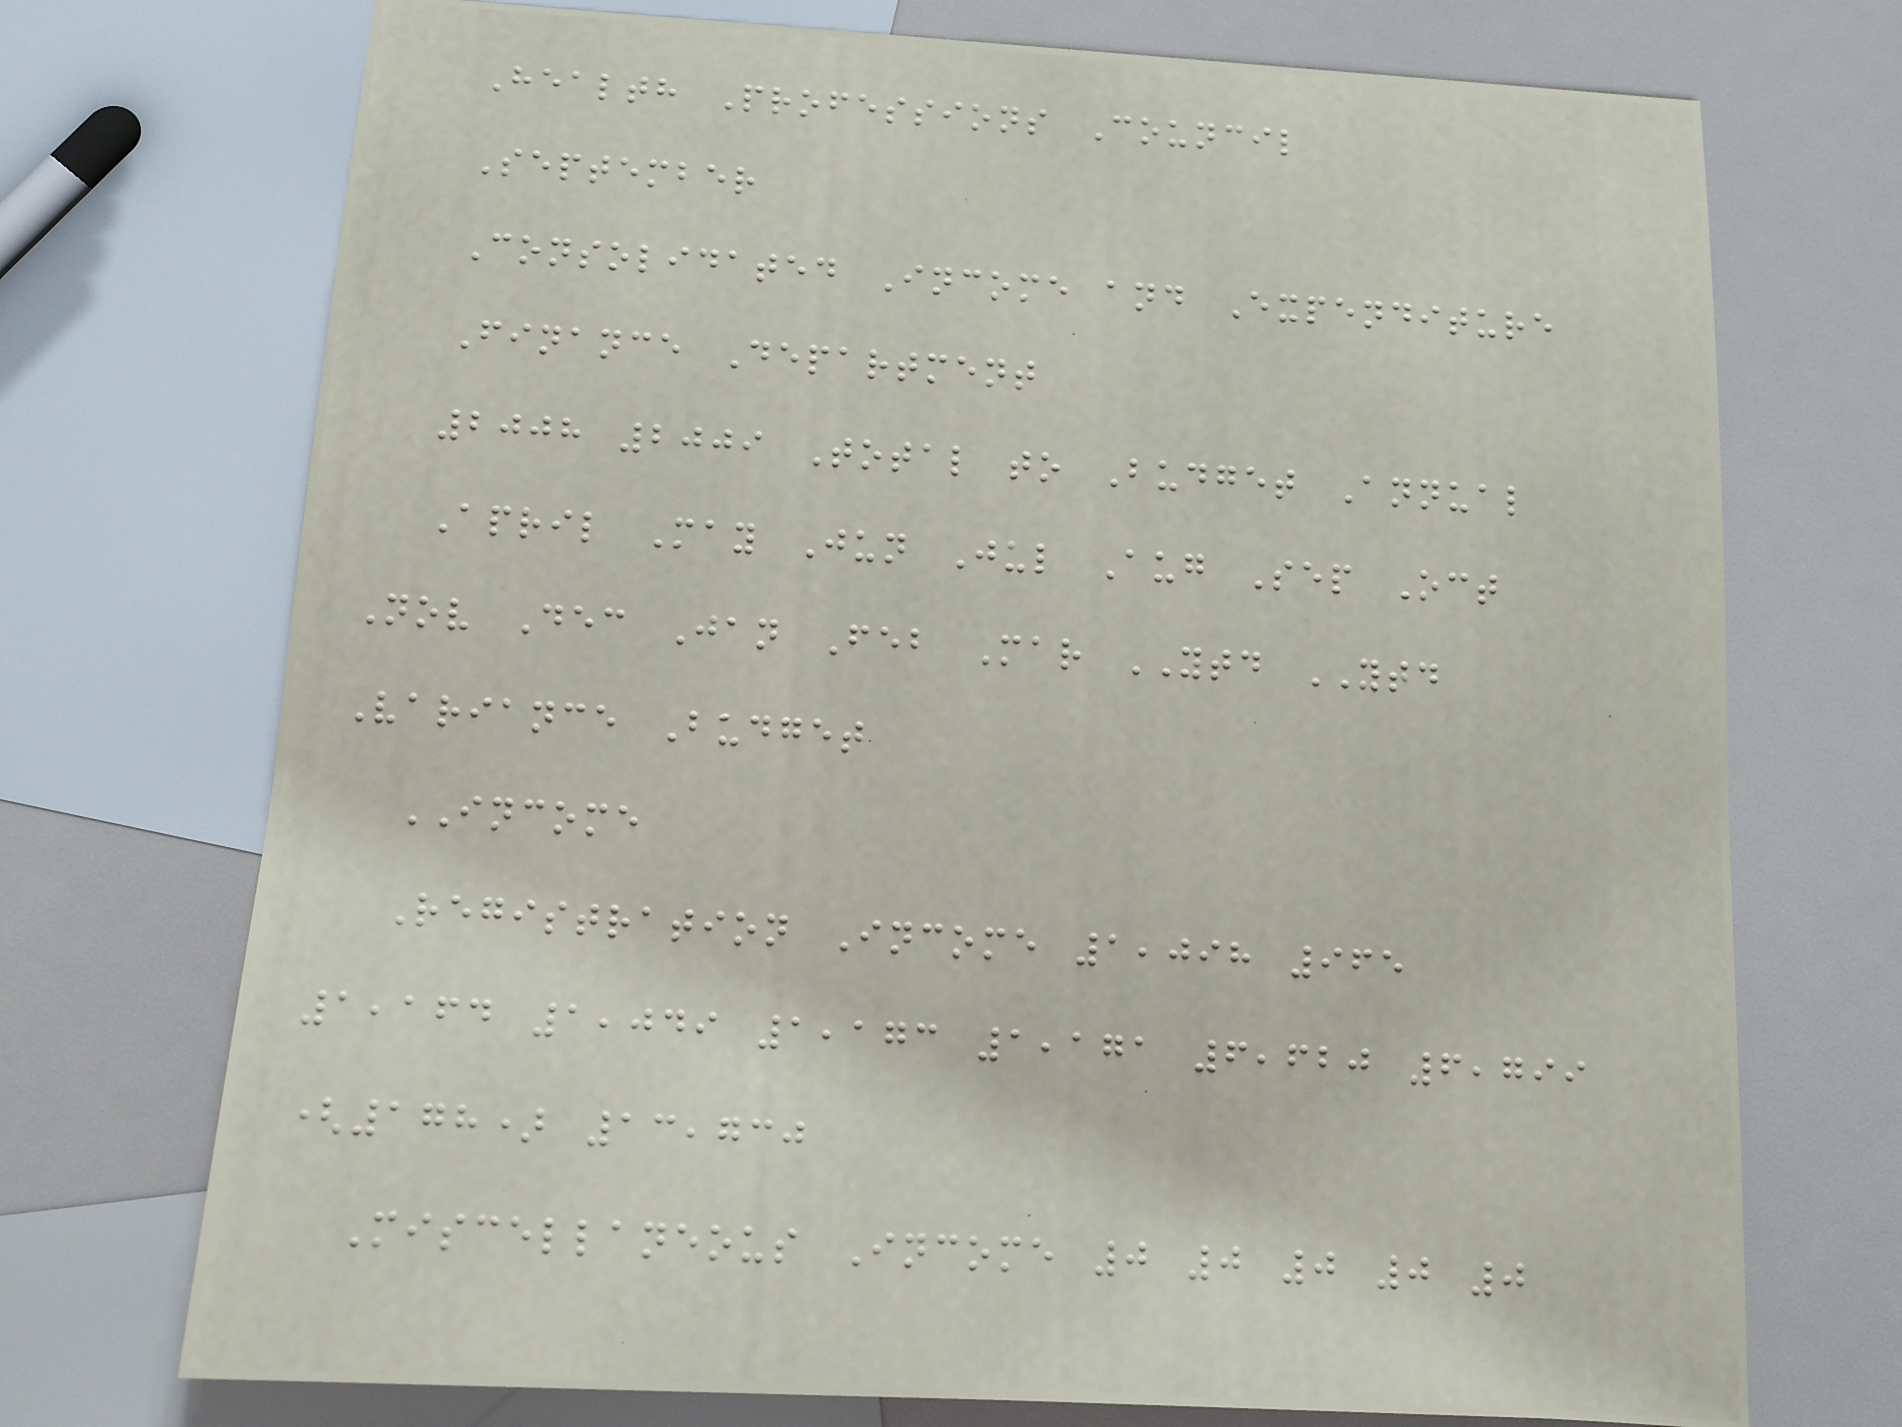Health Professions Council
September
Consolidated Income and Expenditure
Finance Department
2008 2009 Total to Budget Annual
April May Jun Jul Aug Sep Oct
Nov Dec Jan Feb Mar YTD YTD
Variance Budget
INCOME
Registration Income 1,098 965
1,164 1,049 1,173 1,171 6,620 6,799
(178) 13,730
Miscellaneous Income 0 0 0 0 0
